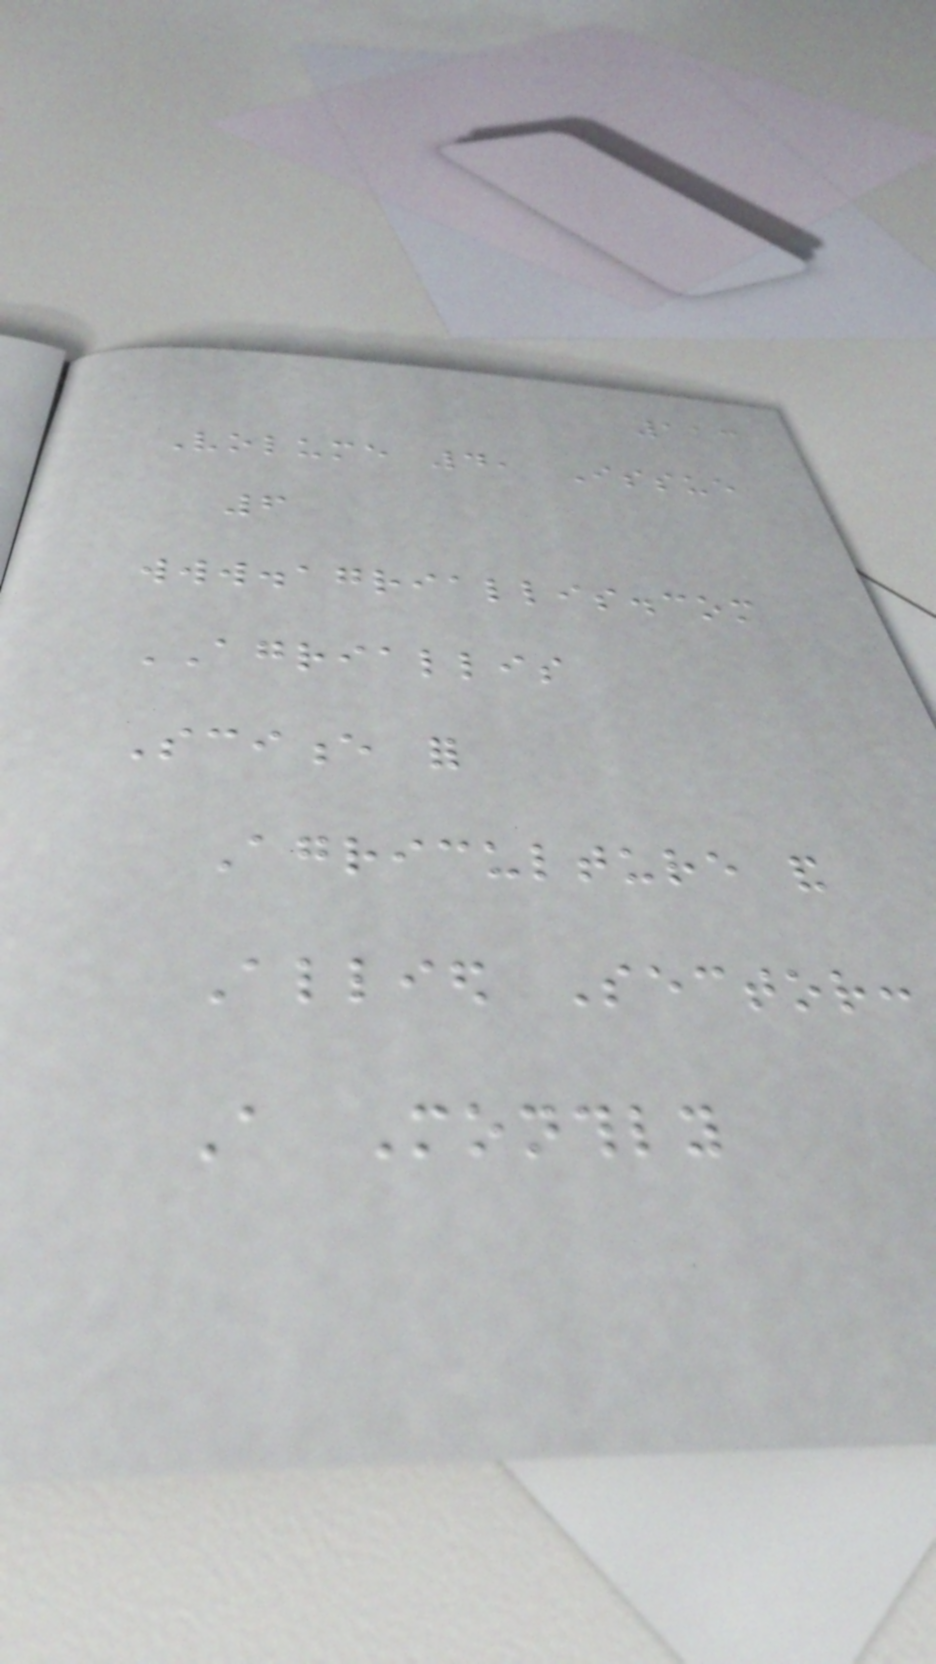113
Volume 4, Issue
6
www.agriallis.com
AGRIALLIS
Science for
Agriculture and
Allied Sector:
A Monthly
